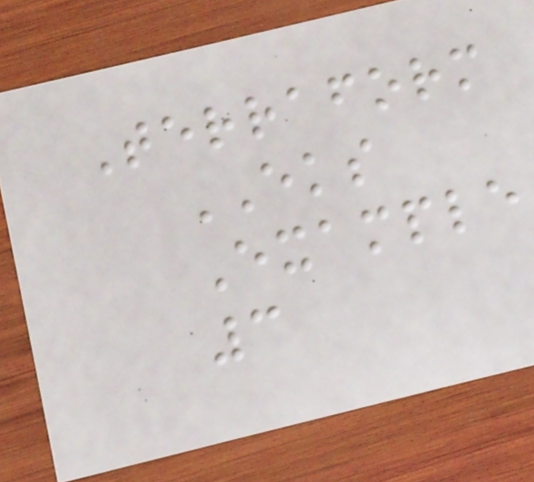Terraform
EKS
Example
3
